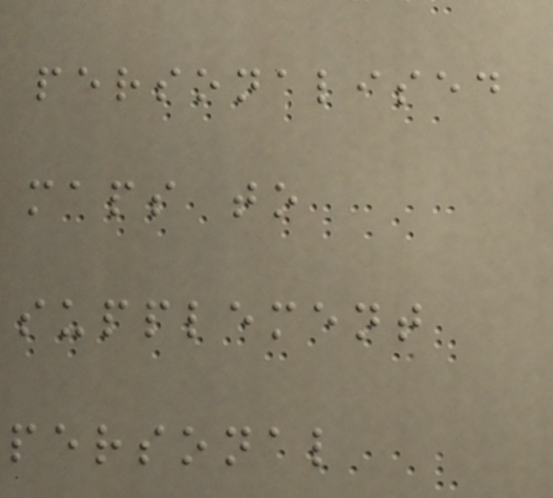personalised
maps to
supplement
personal
